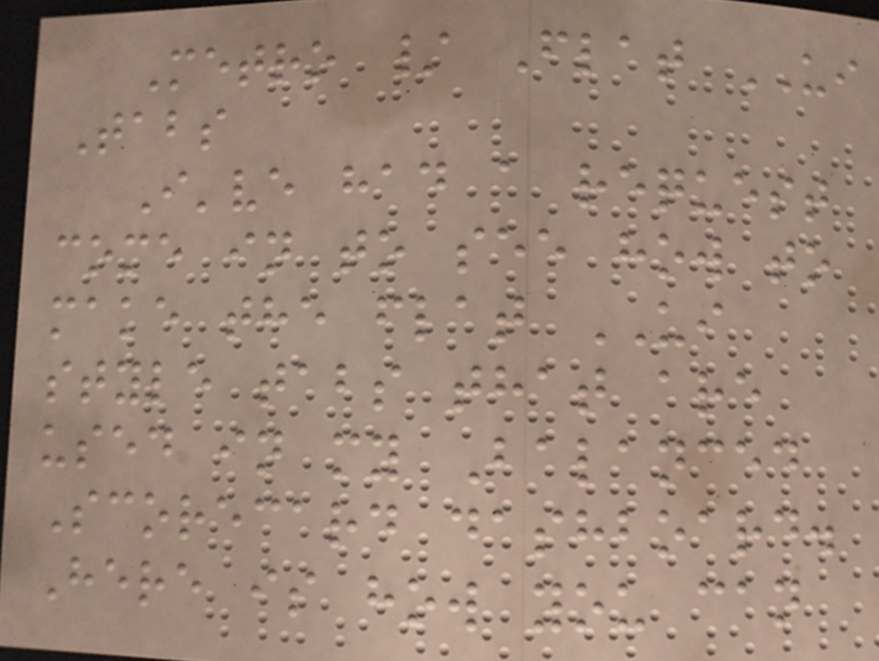Metro / Flat UI
Tabs
I've had a request
come in to see how to
make the flat UI
style tabs that are
used in my Balanced
Scorecard dashboard.
Here is how you can
